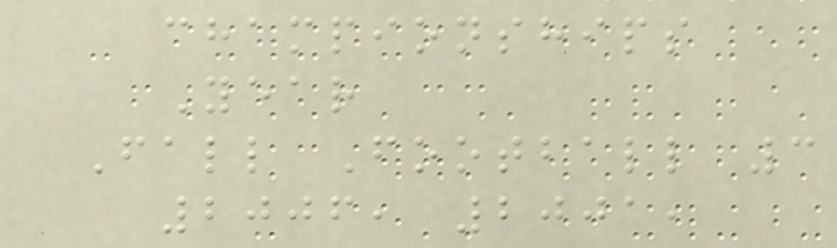championships
Year
Fall Football 3
2006, 2001,
